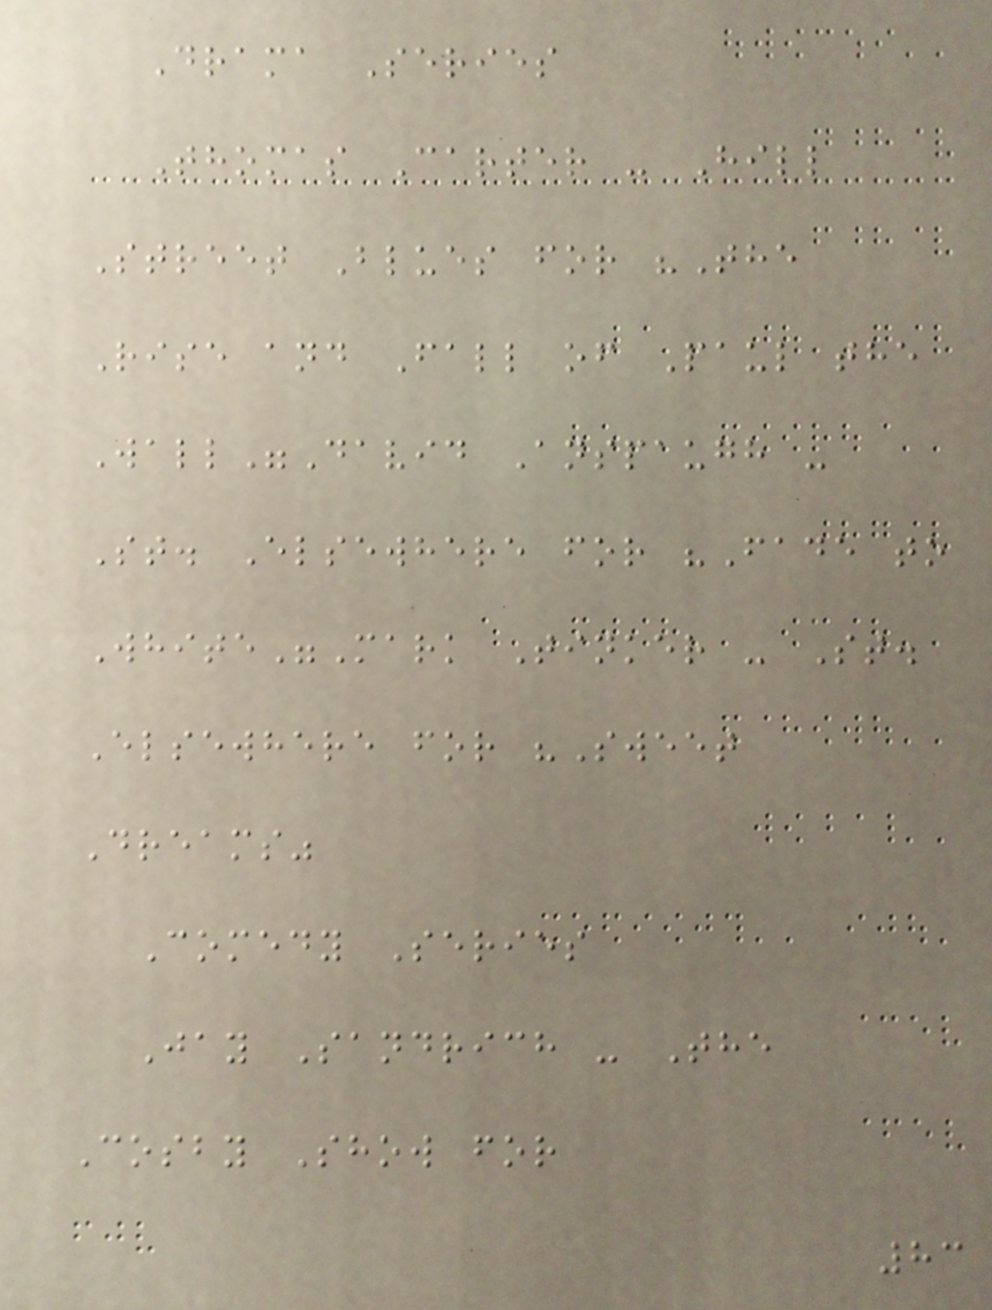Drama Series
Thomas Carter - Hill
Street Blues for "The
Rise and Fall of Paul the
Wall"David Anspaugh -
St. Elsewhere for "Fade to
White"Mark Tinker - St.
Elsewhere for "Sweet
Dreams"
Comedy Series
Jay Sandrich - The
Cosby Show for
83
